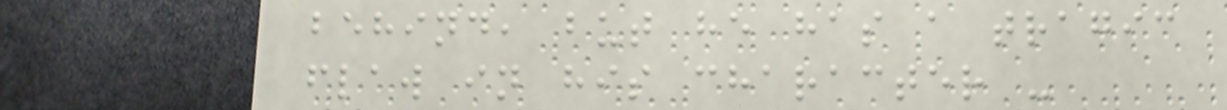behind, but he has a tragic
flaw in his character -
